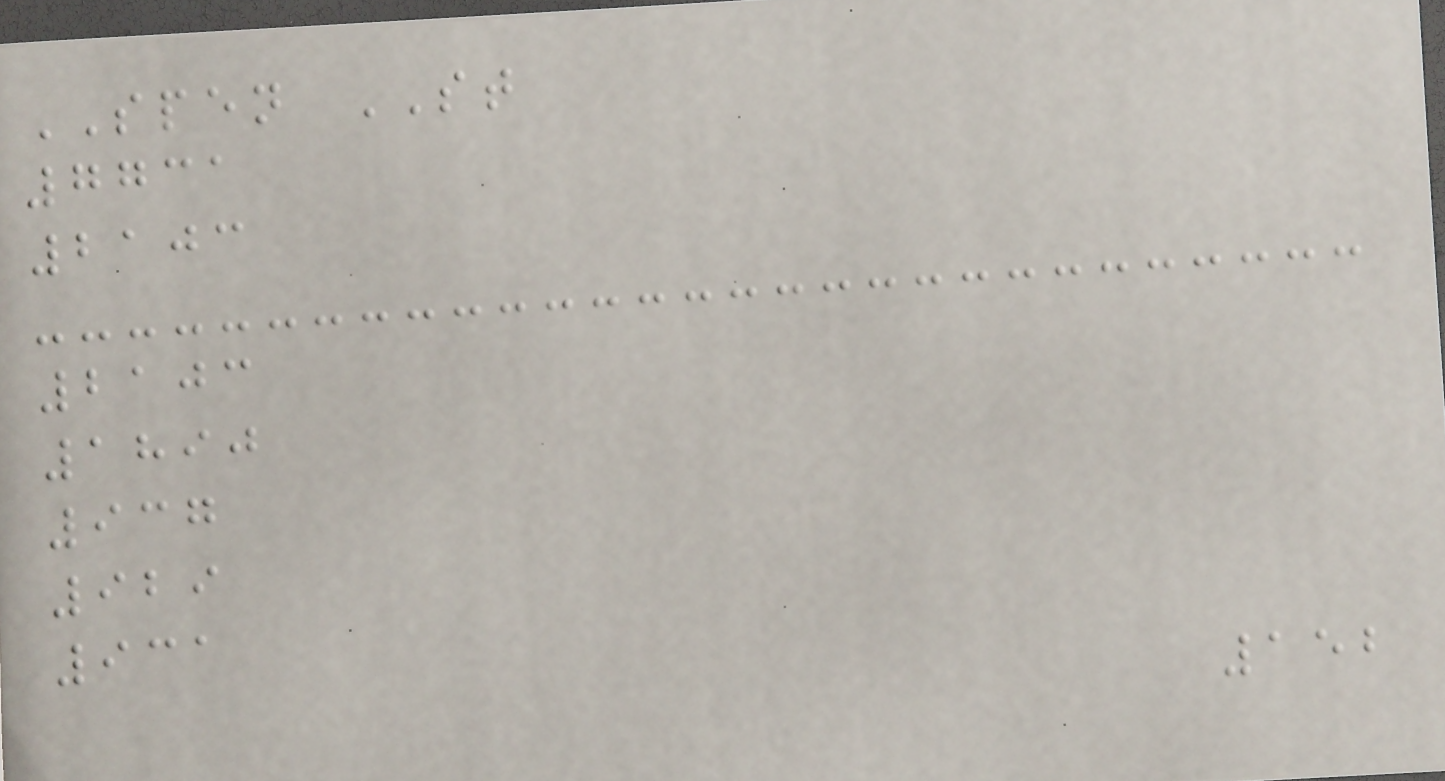SPEN ST
7731
2103
2103
1890
937
929
931
152
